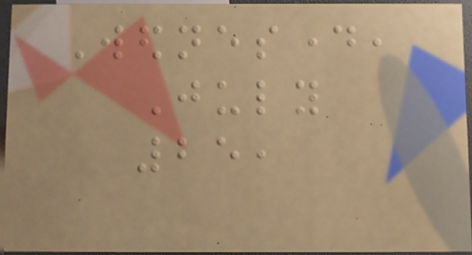Wednesday,
July
25,
